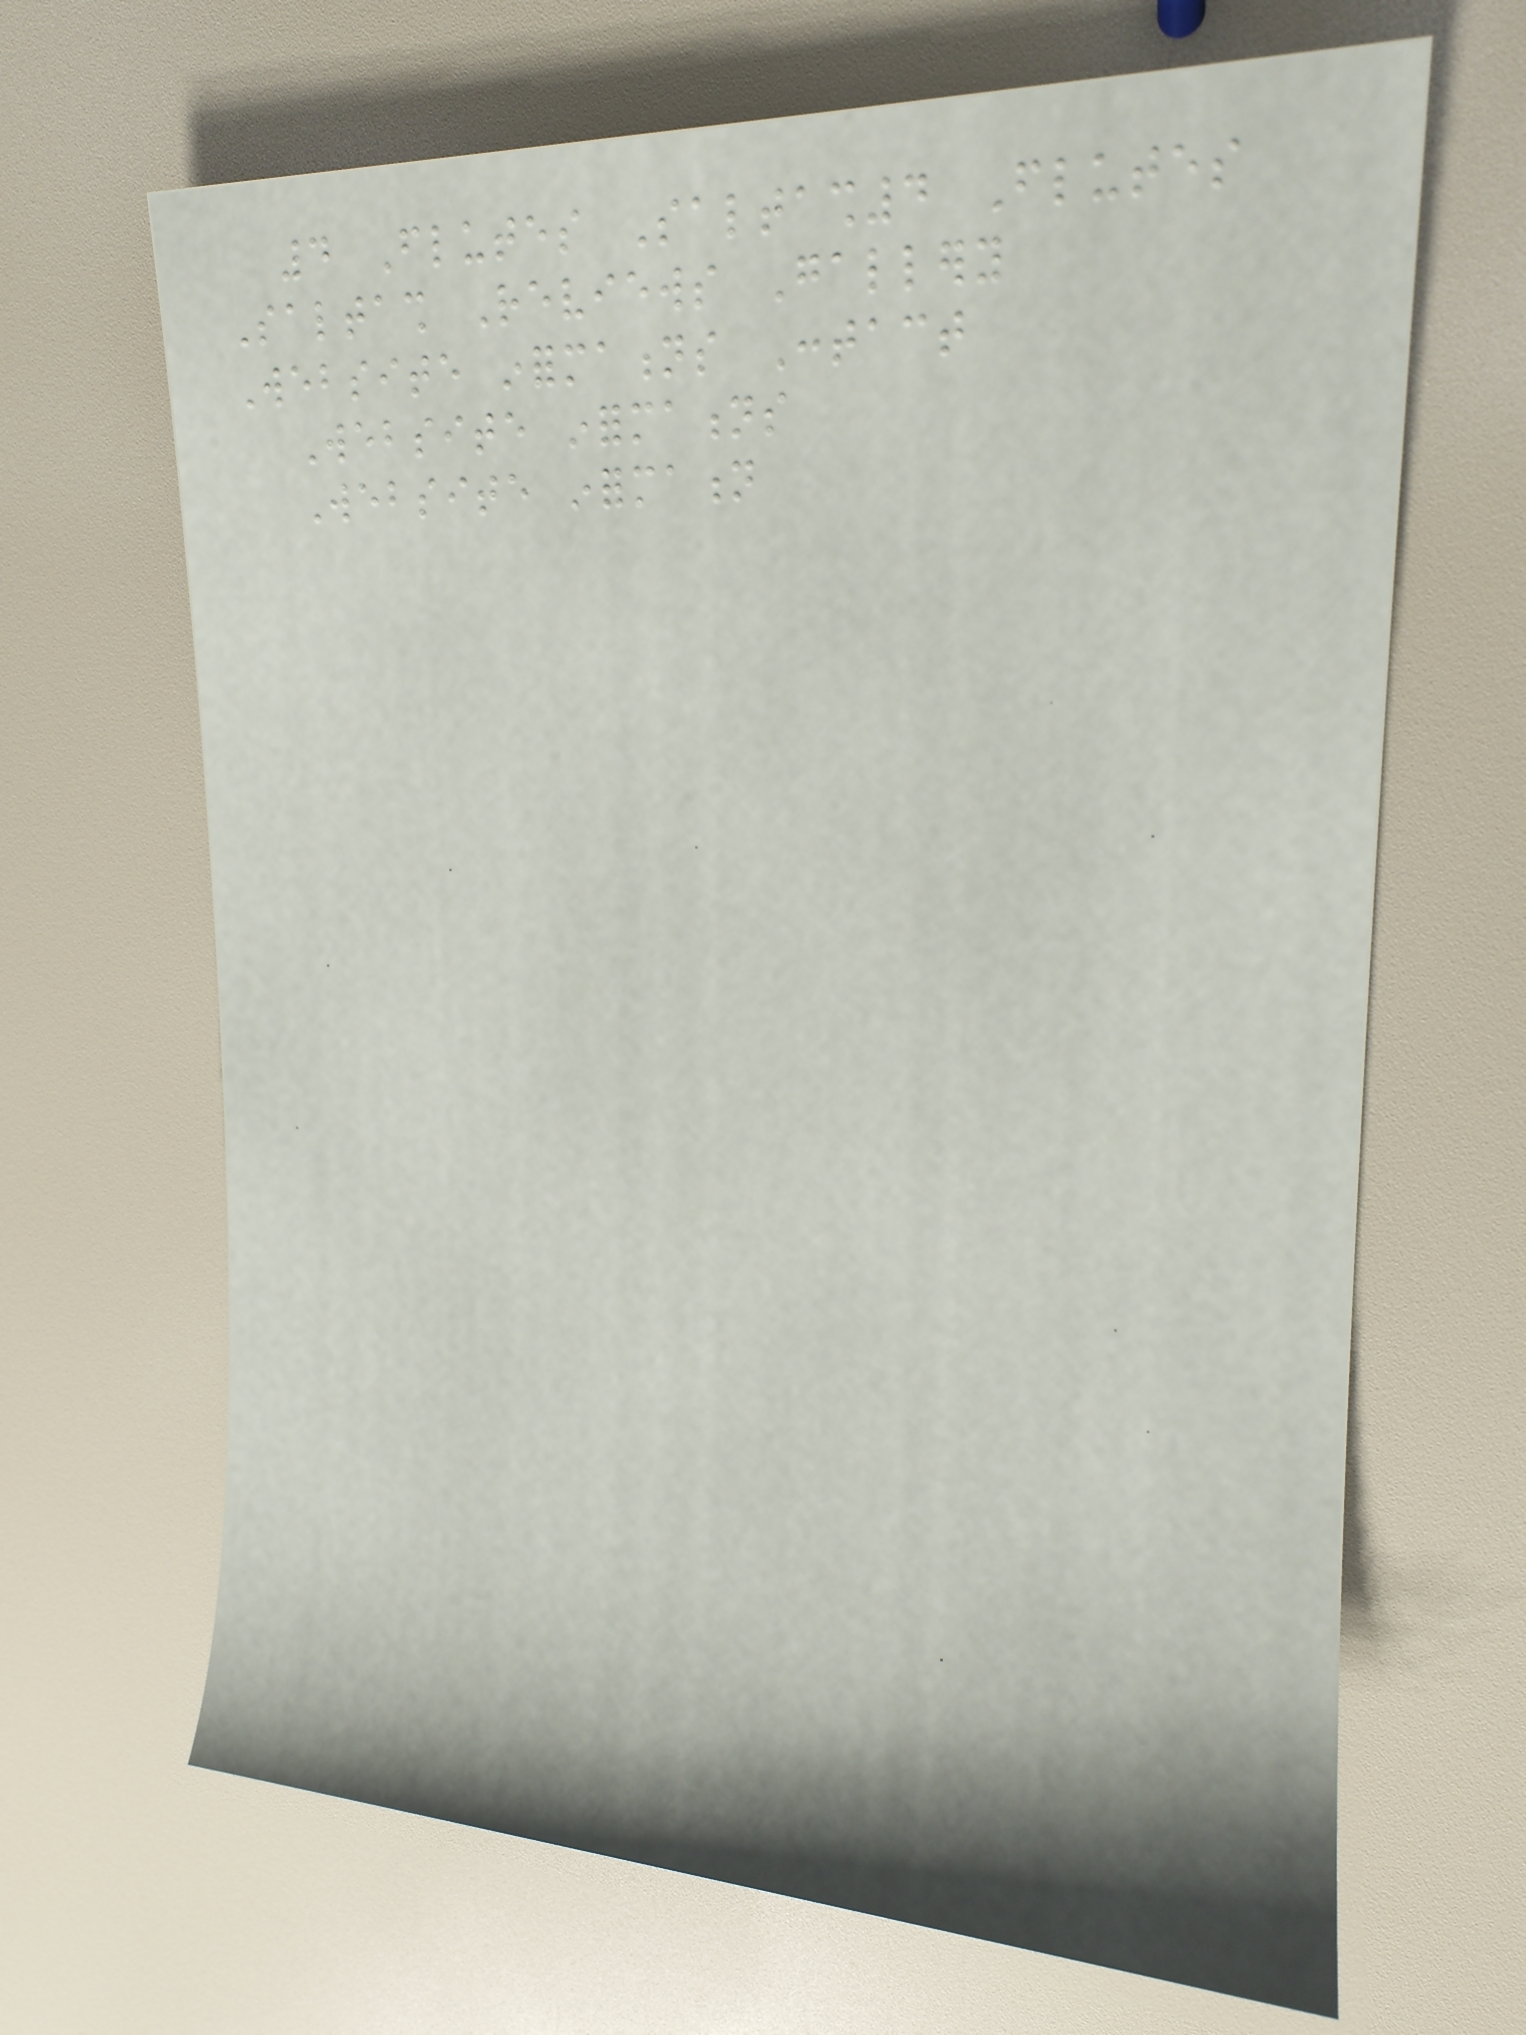4 Flutes Saltash4 Flutes
Saltash Reviews Gallery
Website informations Contact
Website informations
Website information
